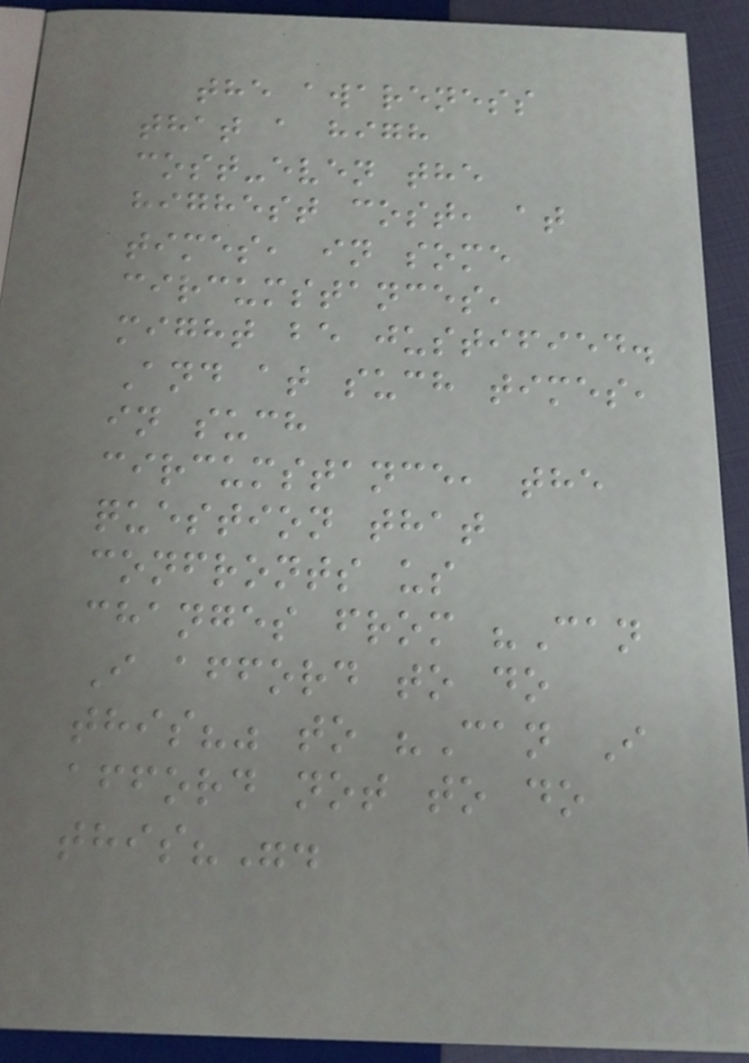the awareness
that a high
cost-even the
highest cost, at
times, in some
circumstances,
might be justified.
And at such times,
in such
circumstance, the
question that
confronts us
changes from "Can
I afford to do
this?" to "Can I
afford not to do
this?".
